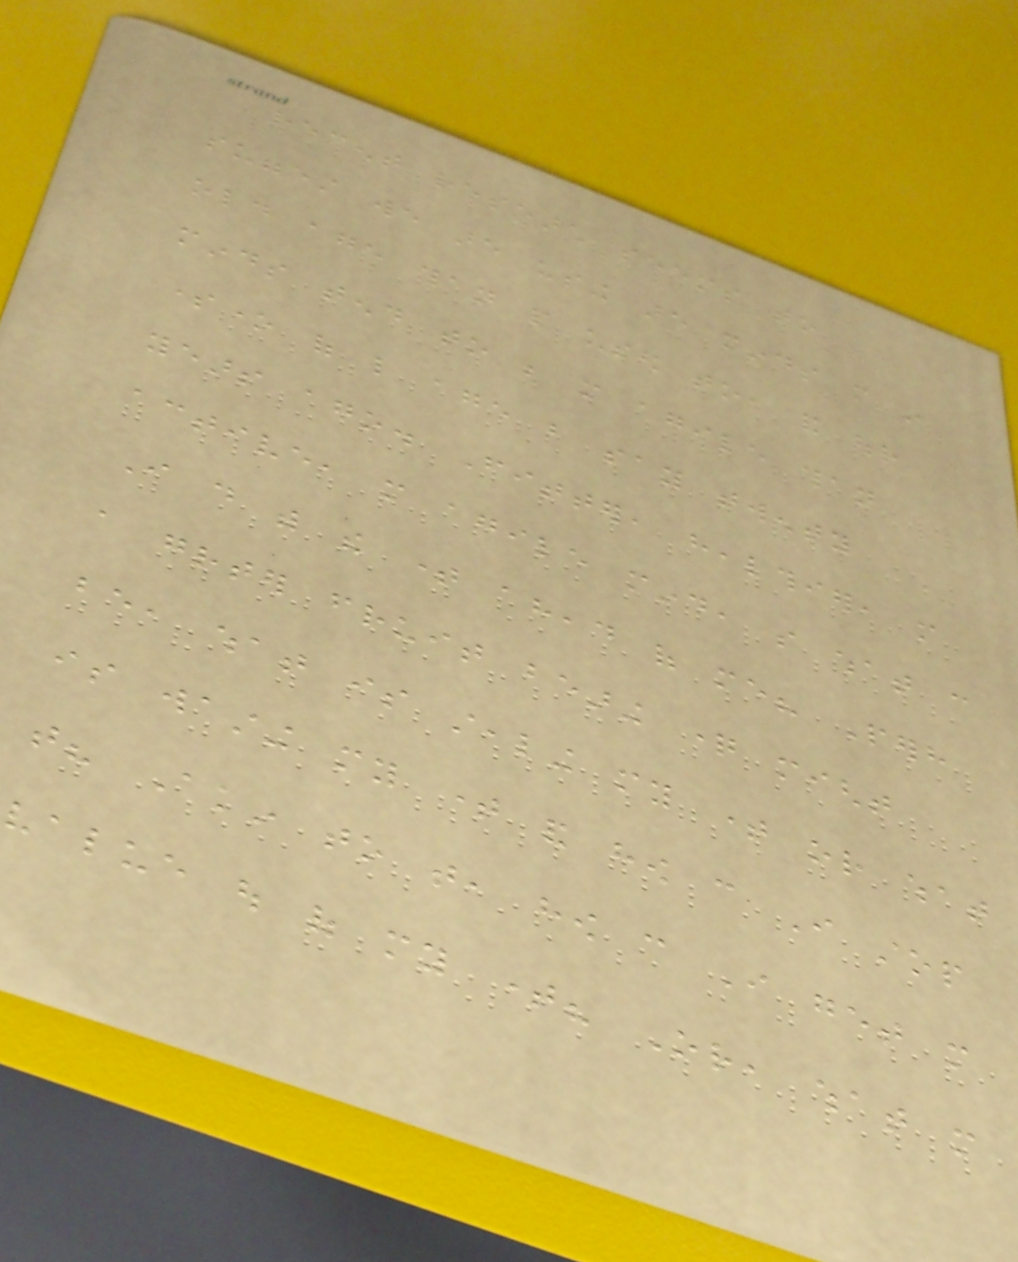recent research seems to
suggest we are using are minds more in
old age than people used to, and our
minds tend to be more agile than
someone of like age but say twenty
years ago. Fitter, healthier, more
active, more agile mind, so what can
I do with the time ahead of me? Perhaps
a greater fruit bearing question might
be, what is stealing my time or what
is wasting my time and how can I stop
that? Akin to that, how can I get more
value out of my time? Or, what more
